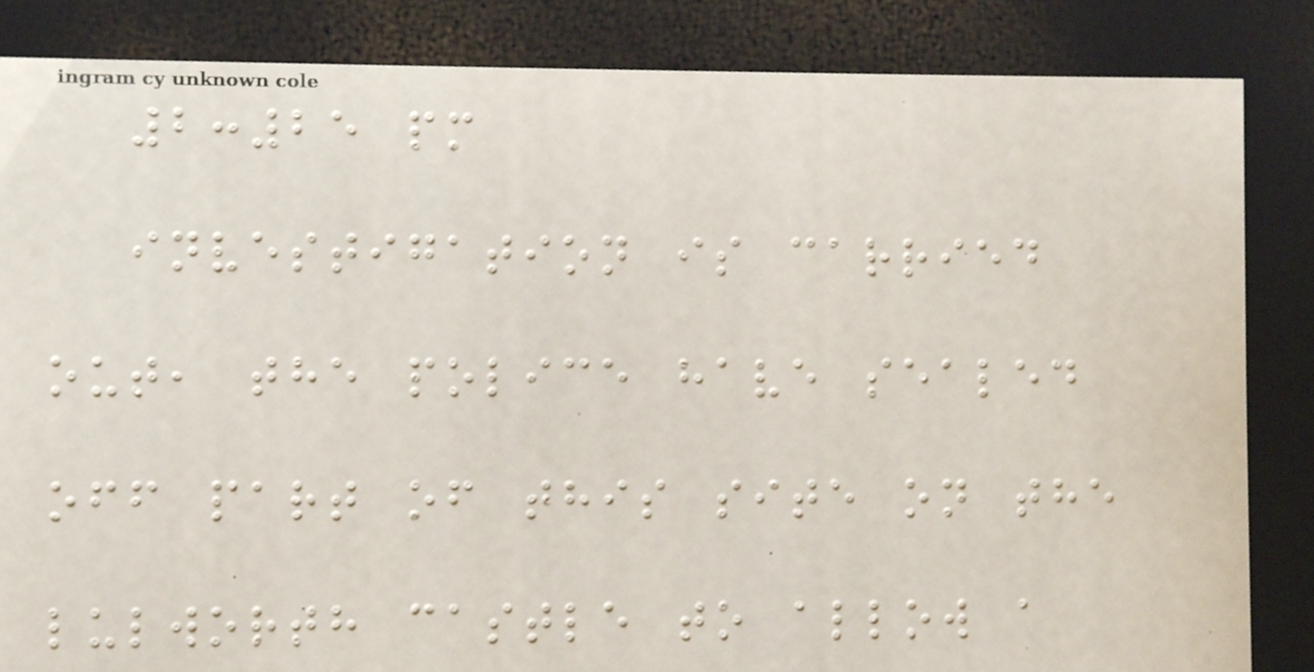2:25 pm
investigation is carried
out, the police have sealed
off part of this site on the
lulworth castle to allow a
